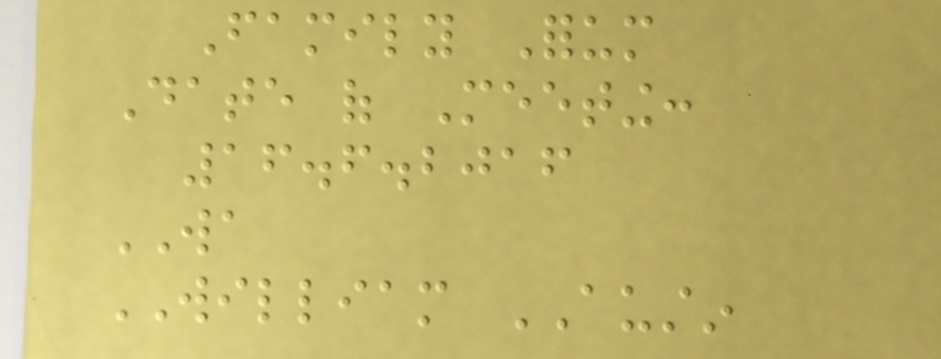Family Forum
Date of Meeting:
16.6.2016
WA
WILLIAM AUSTIN
